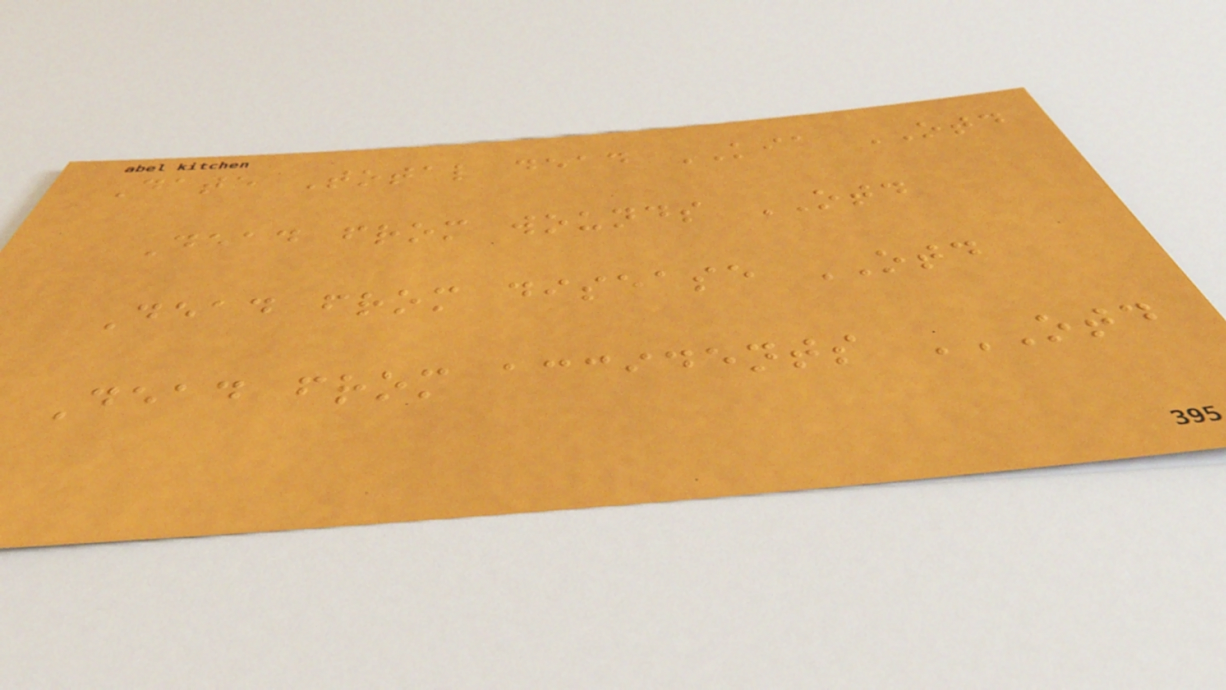Date Total dead KIA OTD
Dead from wounds OTD
Dead from disease OTD
Dead from accidents OTD
